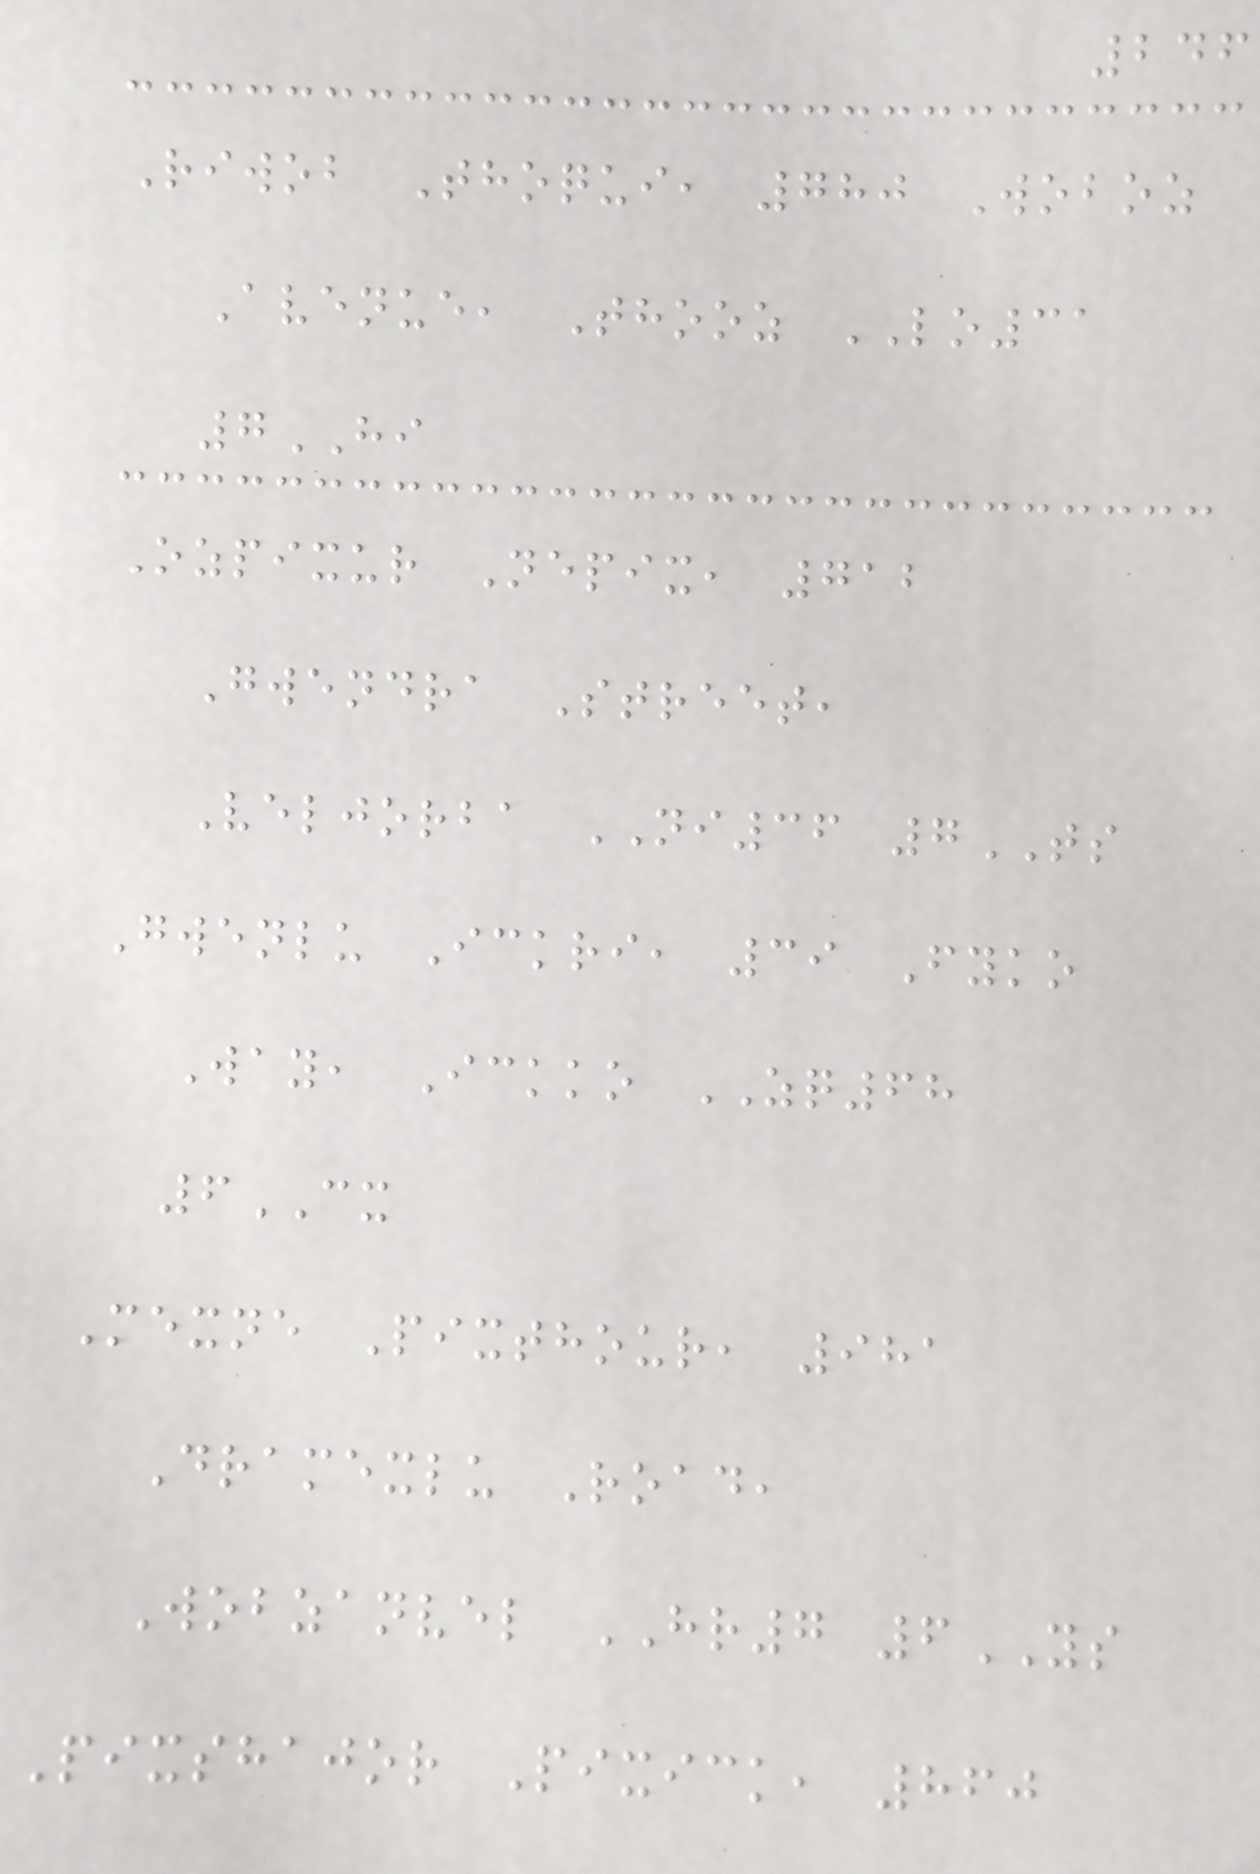246
Riwob Thoqui, 780 Woboz
Avenue, Thooz LO31
7HI
Ozpixur Nepix, 712
Gwendra Street,
Veljorba NI36 7TS
Gwenlu Ickri, 39 Fyko
Way, Ickko ZQ68
6CX
Mexne Pixthour, 981
Dramexlu Road,
Wobzanvel HR7 6YS
Pixshajor Pixick, 860
